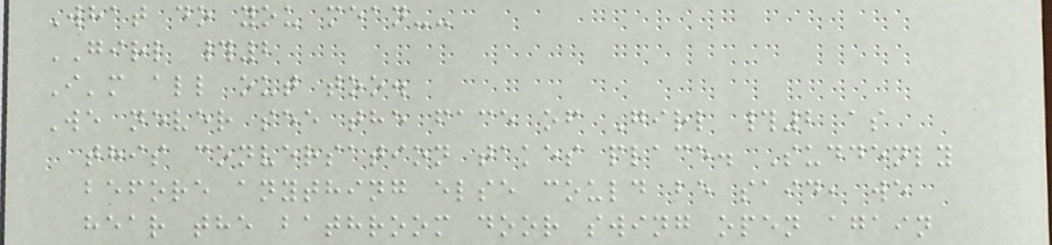What do you mean--
GIRL #2
I'm all out too.
We never see the face of Girl #2 as
this conversation takes place. Suddenly
before anything else could be said, we
hear the bathroom door swing open again
